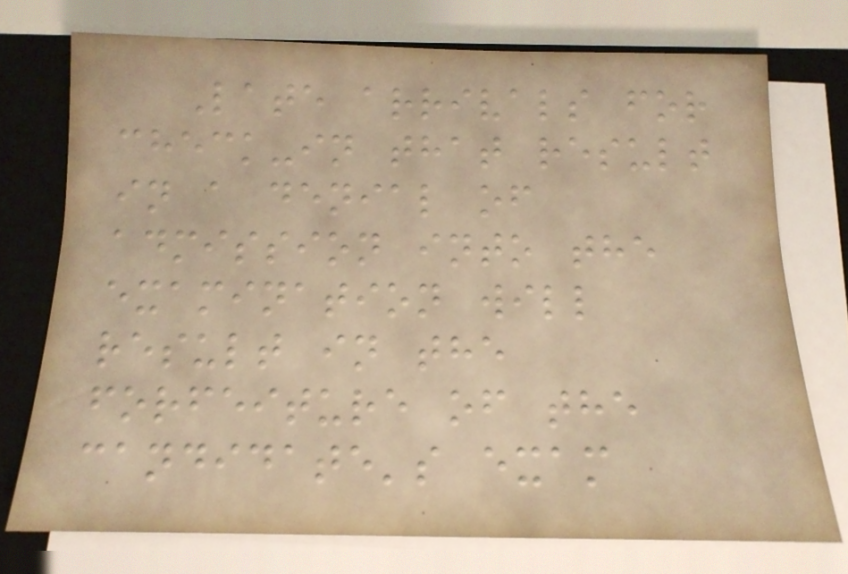Late arrivals for
check-in that result
in a denial of
admission into the
examination will
result in the
forfeiture of the
candidate's exam
